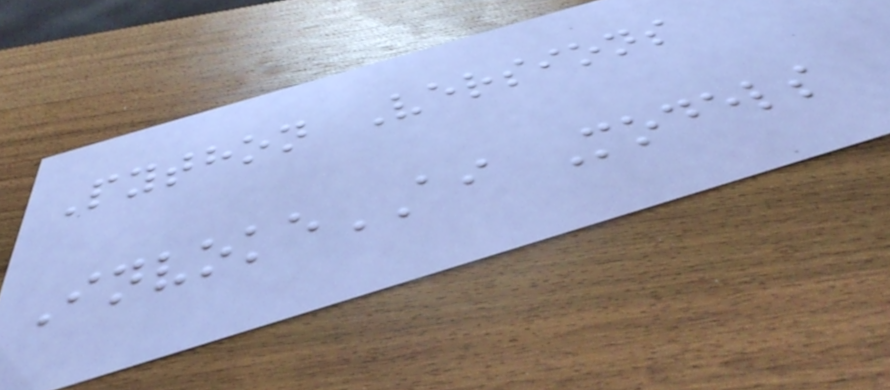Python Versions
InvokeAI Models
